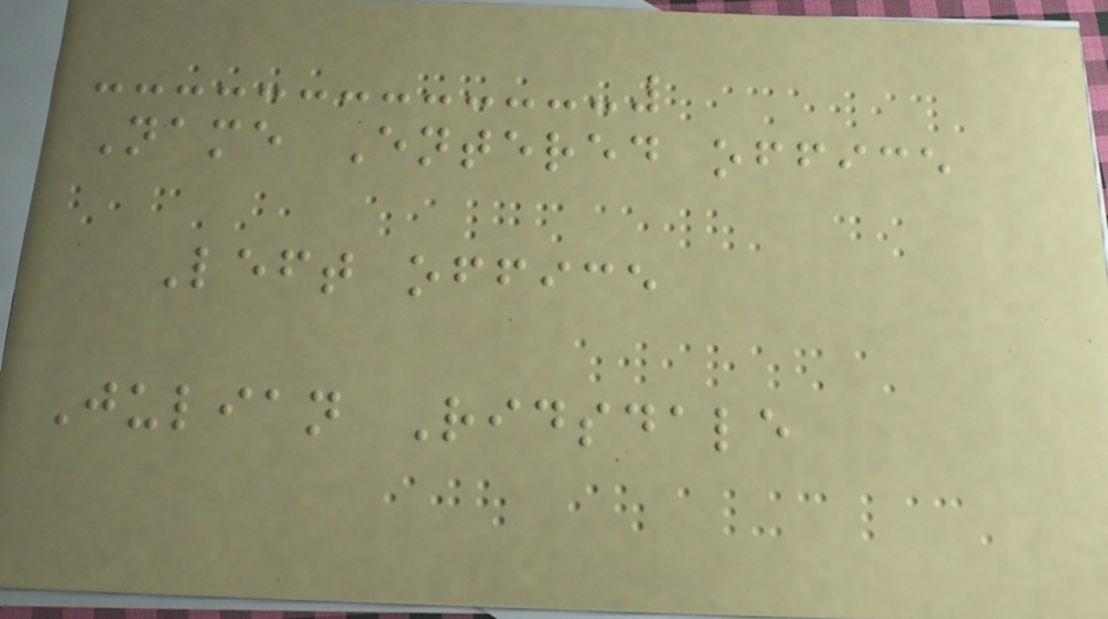Name Entered office
Left office
Julian Ridsdale
